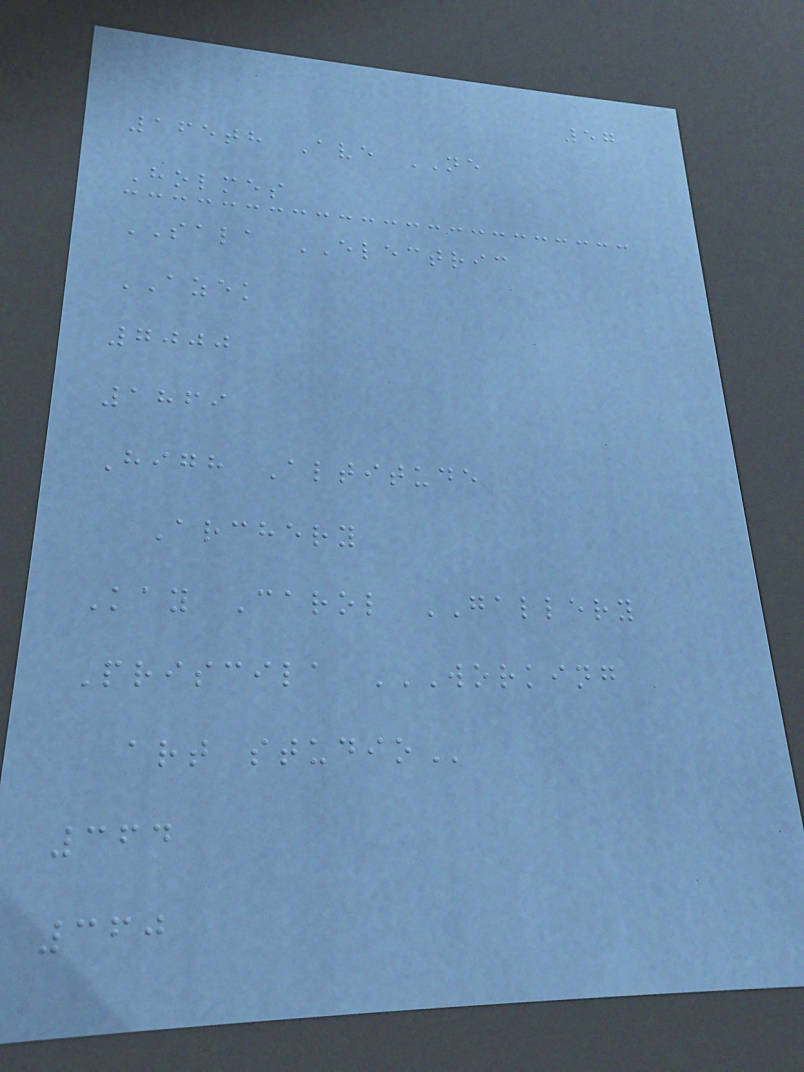57
165th Ave NE
Holmes
SALA ELECTRIC
AZEK
7000
1869
High Altitude
Archery
Kay Carol GALLERY
Priscila WORKING
ART STUDIO
364
360
